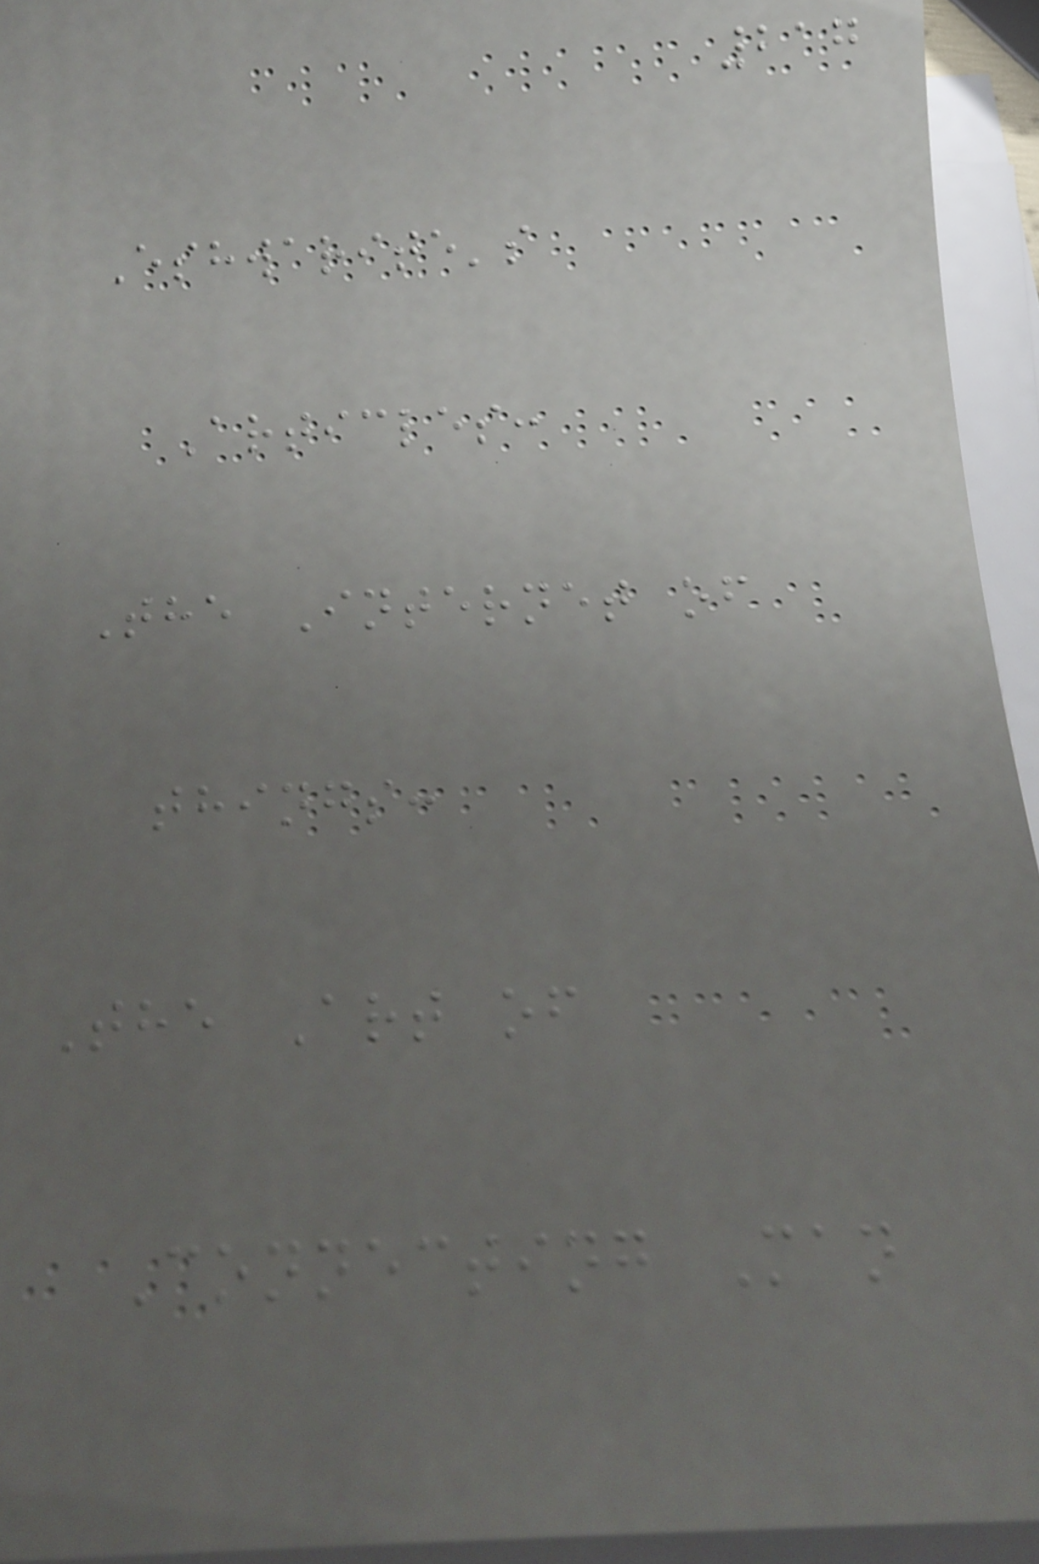217
Eshwarite's
Articles:
The Internet of
things:
The Art of
Connecting Man
